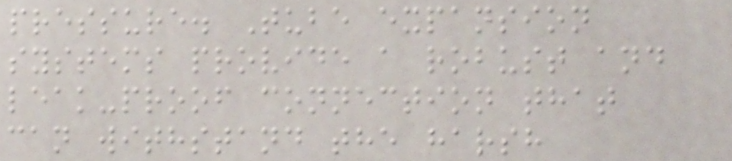pressure. Tube expansion
systems provide a robust and
leak-proof connection that
can withstand the harsh
